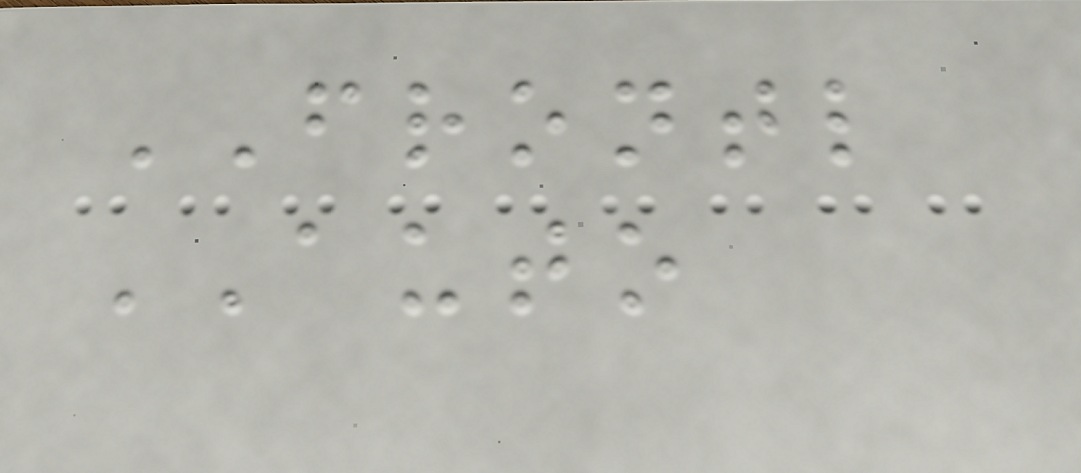FRONTL
AUTO
